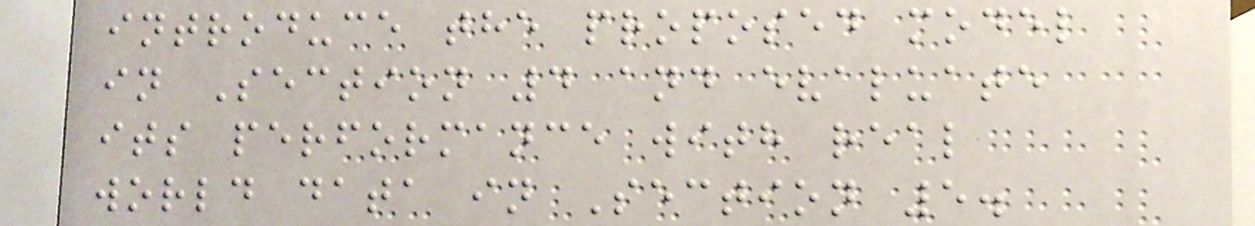introduce the proposed model
in Section 4 and evaluate
its performance with real
world data in Section 5.
